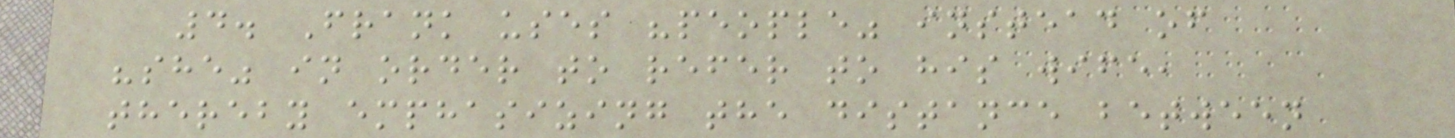4. Frank uses "people" instead of
"she" in order to refer to his wife,
thereby emphasizing the distance between
